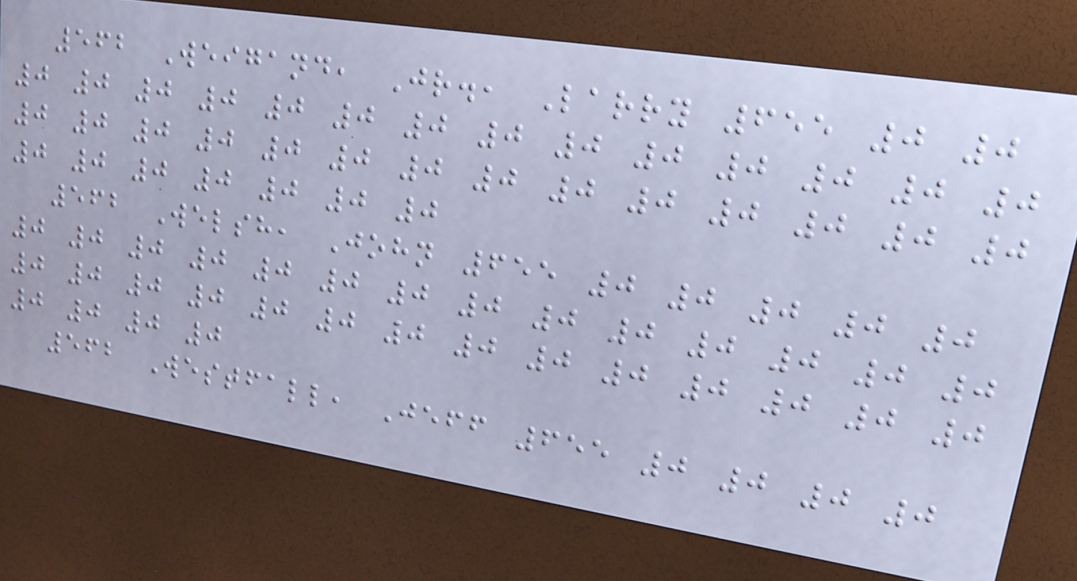562 Weigand, Jr., Larry 655 0 0
0 0 0 0 0 0 0 0 0 0 0 0 0 0
0 0 0 0 0 0 0 0 0 0 0 0 0 0
0 0 0 0 0 0 0
562 Welsh, John 655 0 0 0 0 0
0 0 0 0 0 0 0 0 0 0 0 0 0 0
0 0 0 0 0 0 0 0 0 0 0 0 0 0
0 0 0 0
562 Westfall, Jeff 655 0 0 0 0
